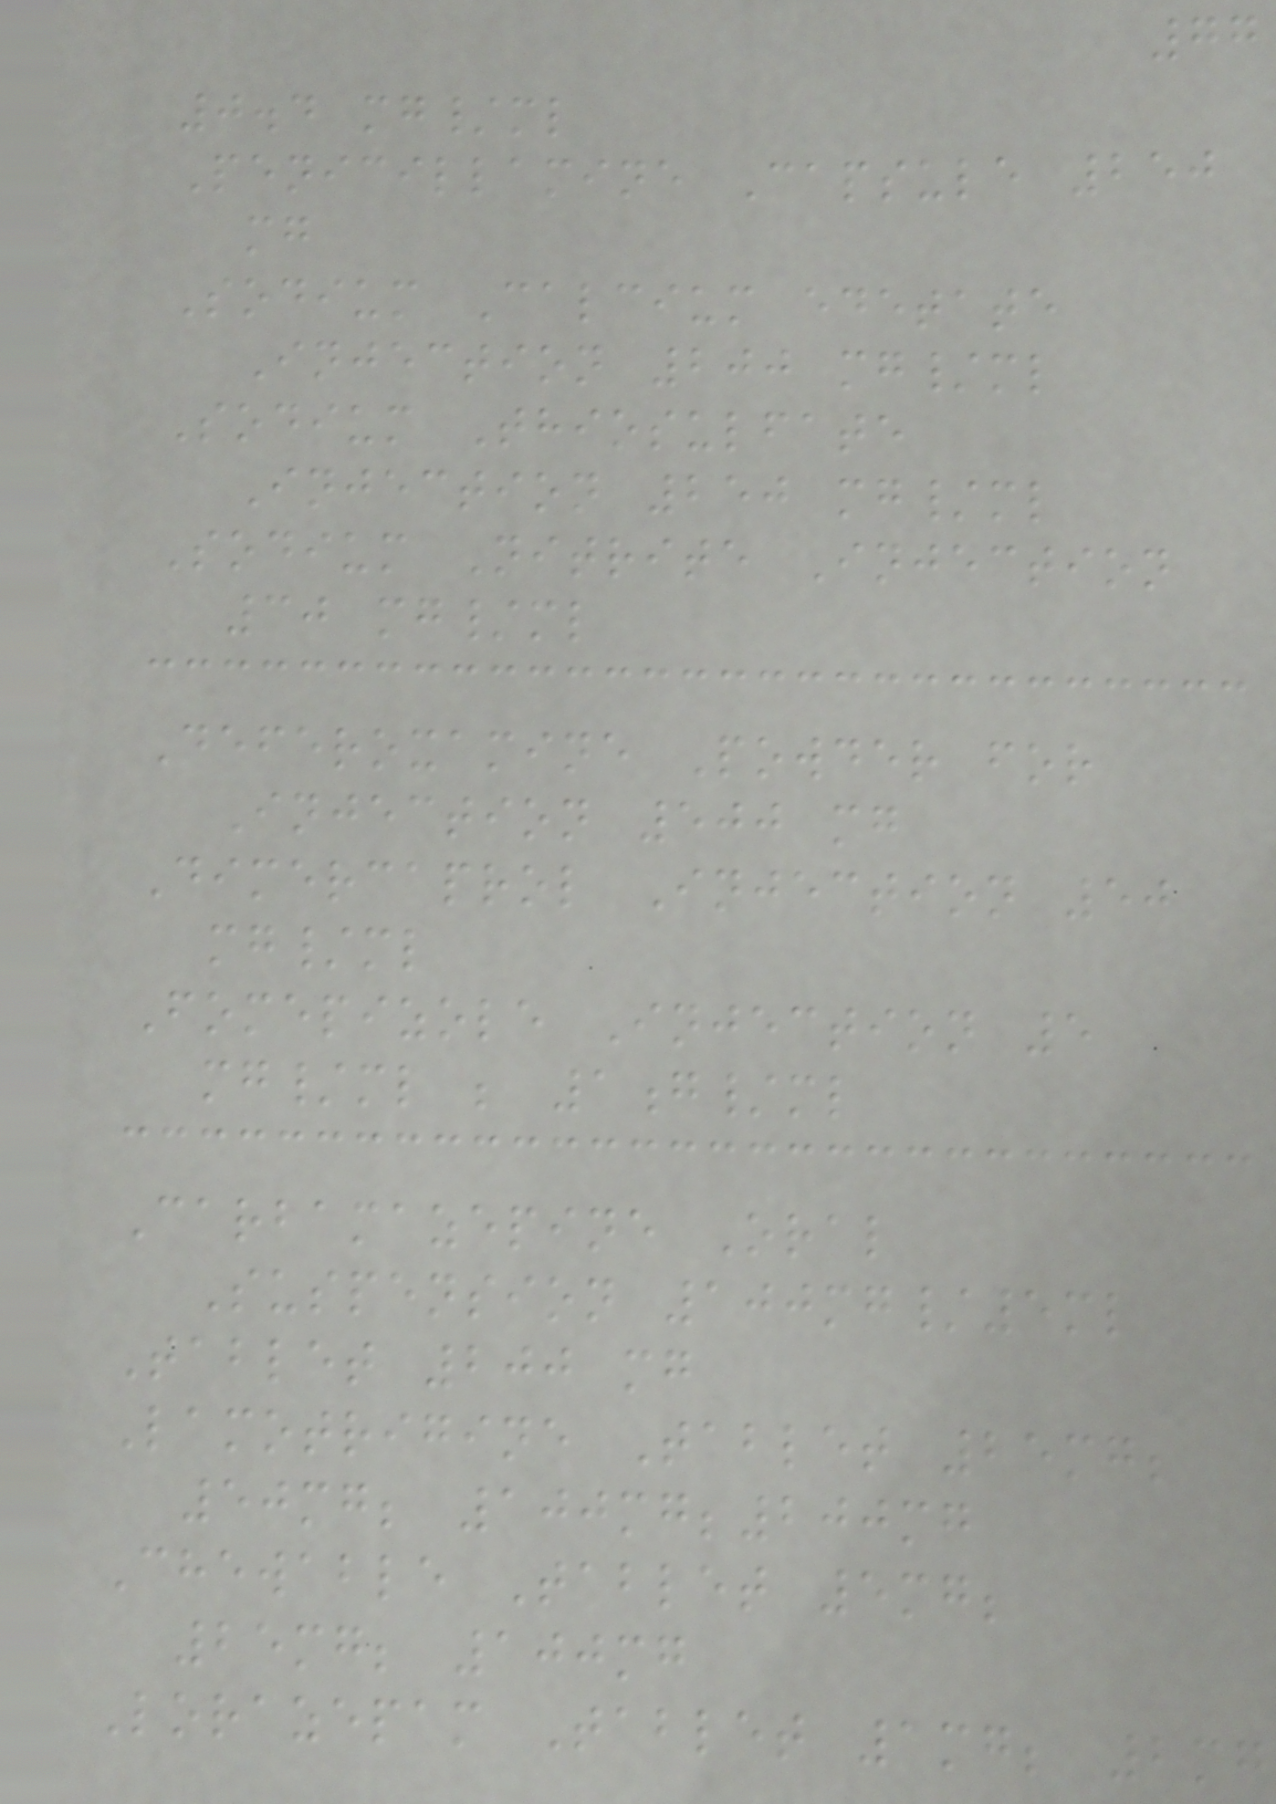77
0.4 mg/ml
Penicillamine Capsule 250
mg
Sodium Calcium edetate
Injection 200 mg/ml
Sodium Thiosulfate
Injection 250 mg/ml
Sodium Nitrite Injection
30 mg/ml
Deferoxamine Powder for
Injection 500 mg
Dimercaprol Injection 50
mg/ml
Fomepizole Injection 5
mg/ml ; 1g/ml
Carbamazepine Oral
Suspension 100mg/5ml
Tablet 200 mg
Lamotrigine Tablet 25mg;
50mg; 100mg;200mg
Chewable Tablet 5mg;
25mg; 100mg
Lorazepam Tablet 1mg; 2mg
